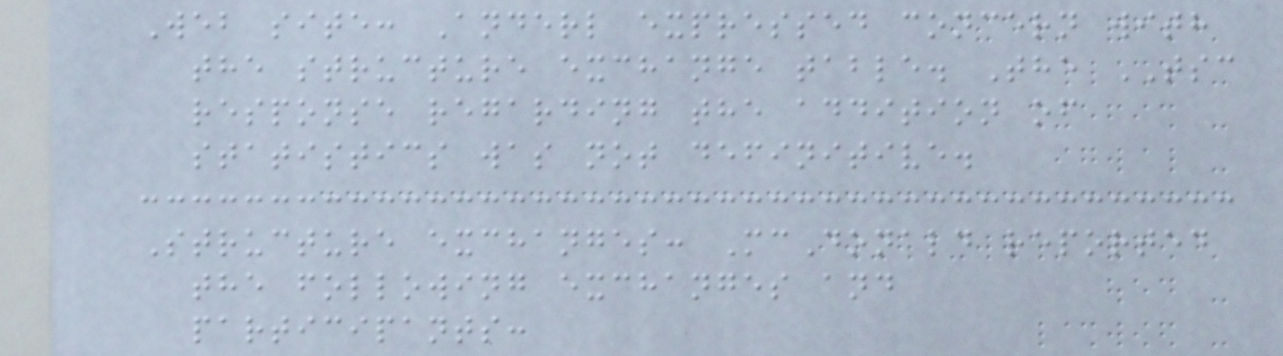Web site: Anderl expressed concern with
the structure exchange table. The TSC
response regarding the addition of
statistics was not definitive.
Structure exchanges: McDonald reported
the following exchanges and
participants:
